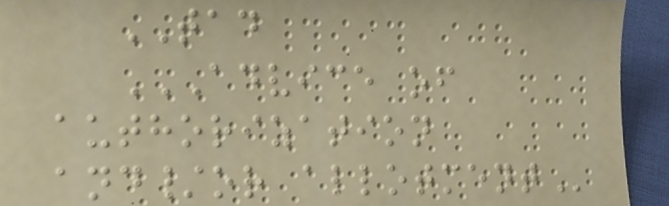TAD
ADVICE OF
AUTHORIZATION
AND/OR ALLOTMENT
